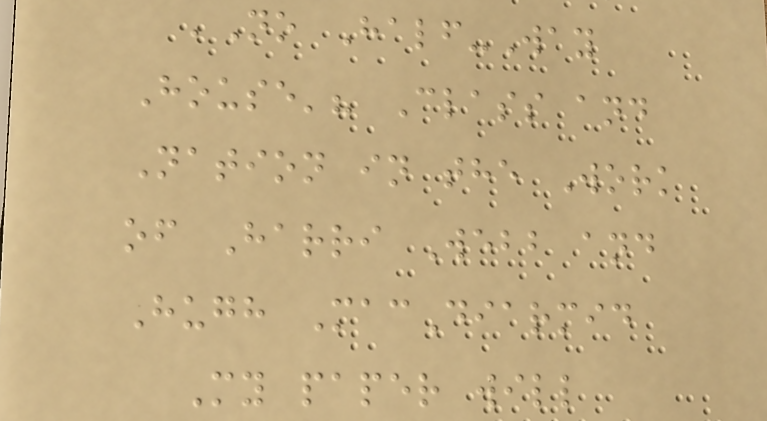'No Half-Way
House'? Class and
Nation in the Work
of Harri Webb and
Hugh MacDiarmid
My paper will
